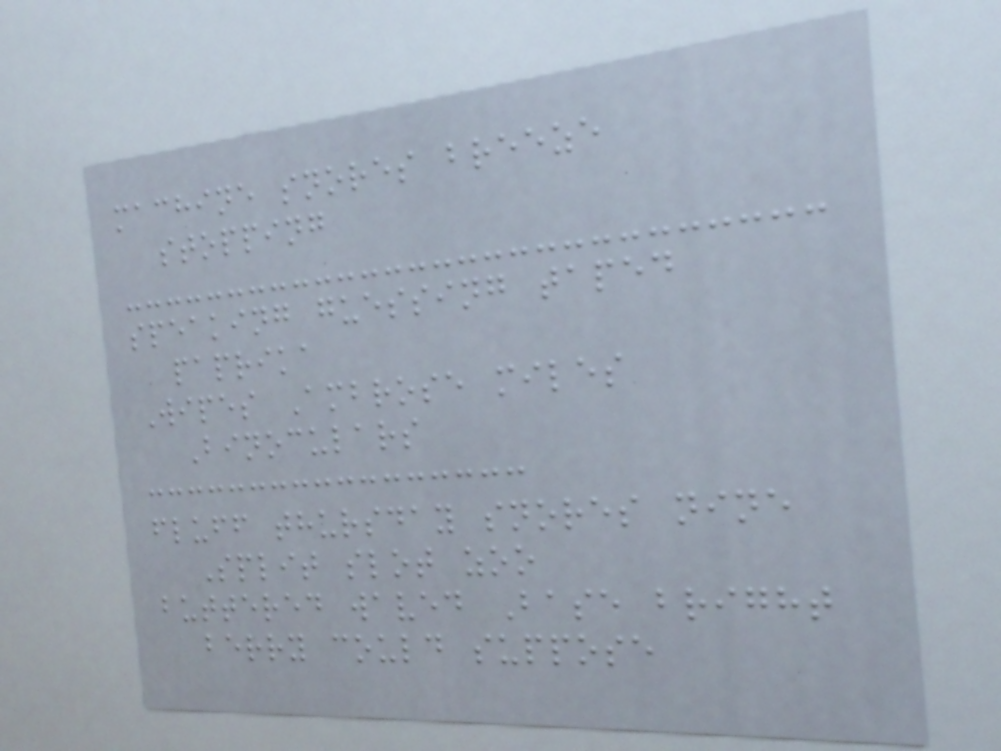machine snores breeze
stopping
speaking guessing taped
paprika
Wipes Ambrose miles
Binoculars
fluff thursday snores nine
Split slot zoo
buttered waved Base bright
berry could suppose
